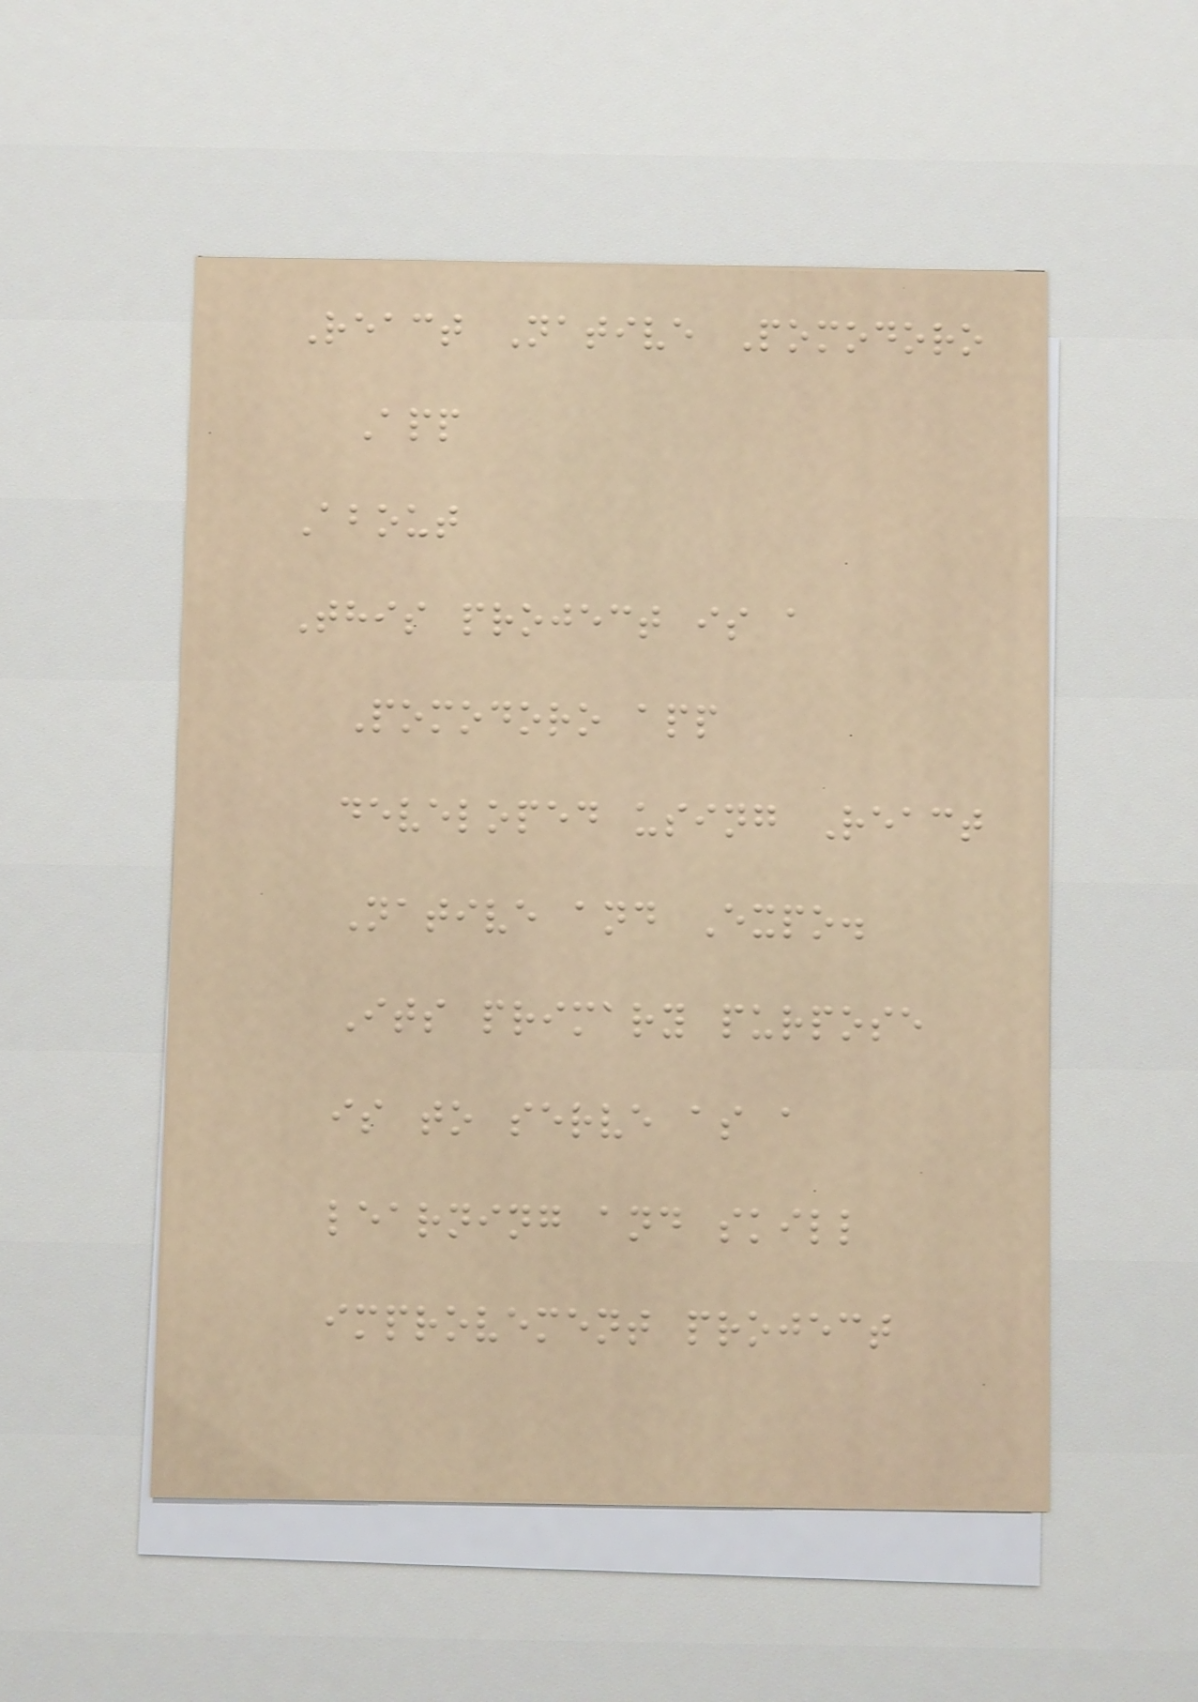React Native Pomodoro
App
About
This project is a
Pomodoro app
developed using React
Native and Expo.
Its primary purpose
is to serve as a
learning and skill
improvement project
